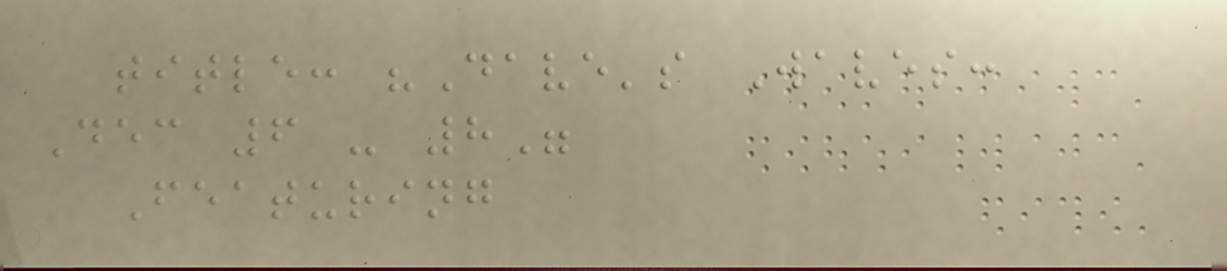title: "Dave's Waves:
Dec 6 - 8"
Featuring
